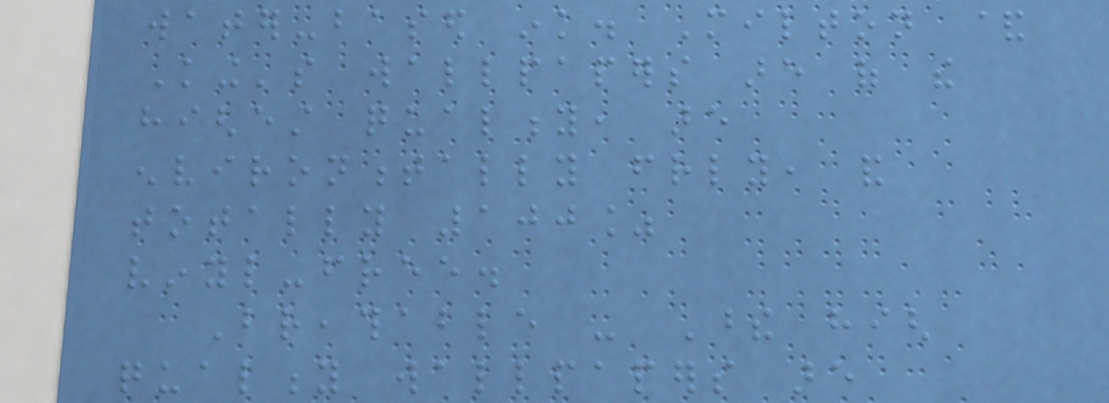water-based ink. Milton &
King's wallpapers are of the
highest quality, are
environmentally friendly, and
totally 100%
vinyl-free.
Breathable - These high
quality wallpapers are
